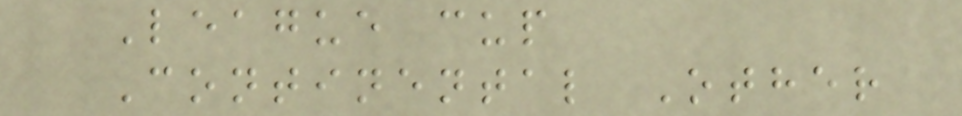League cup
Continental Other
